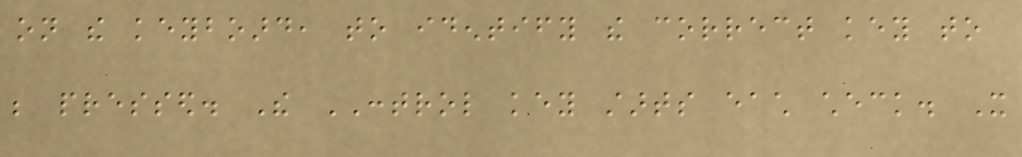on the keyboard, to identify the correct key to
be pressed. The CONTROL key starts each check. It
